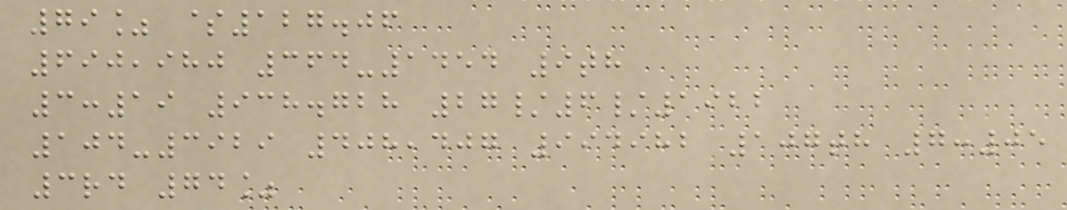79% $127.06
690,980 364-1454 9th
3:19 938.728 27/6/1922
104-3929 408,407 994982 107th 7:05
3rd 74%
